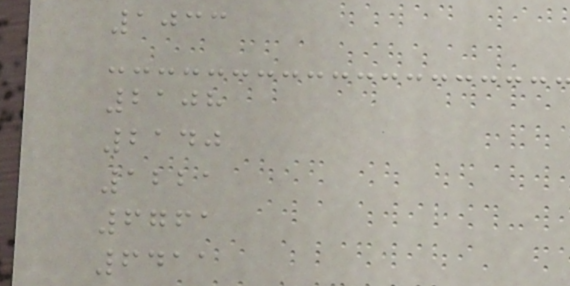1033
2108
2140
1221
6761
6411
